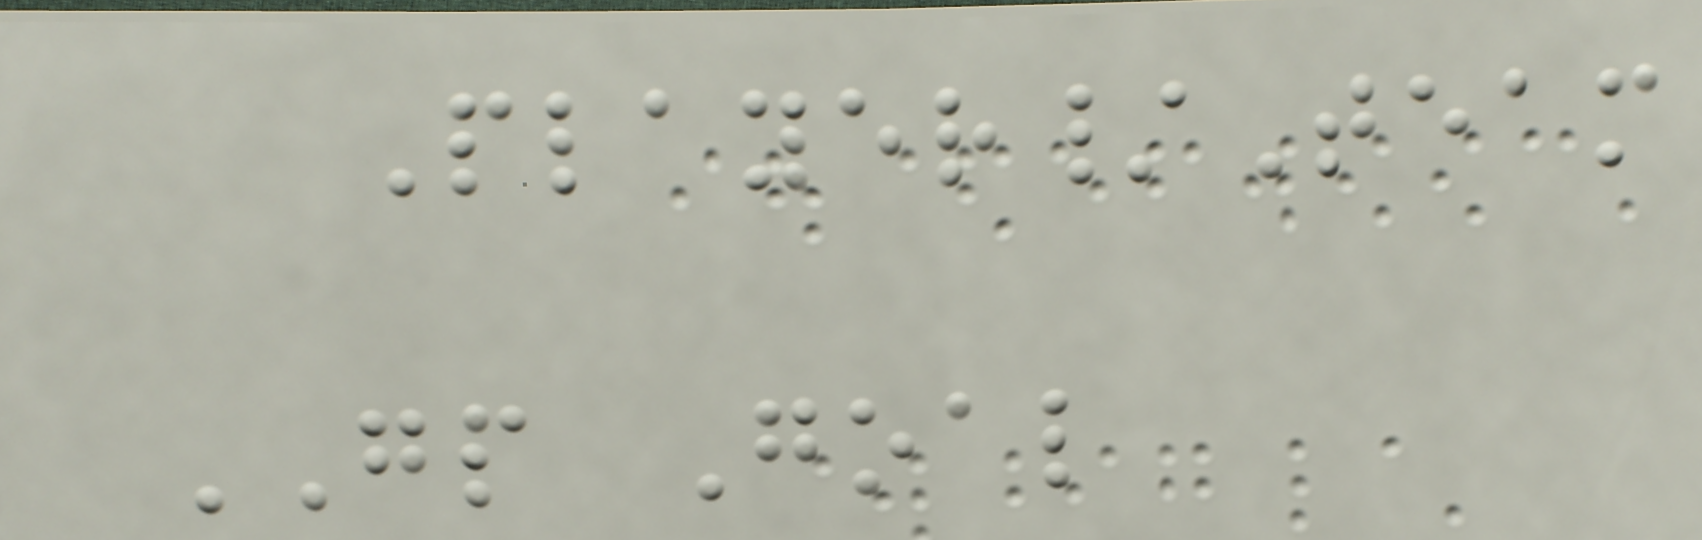Player/Team
GP Goal
